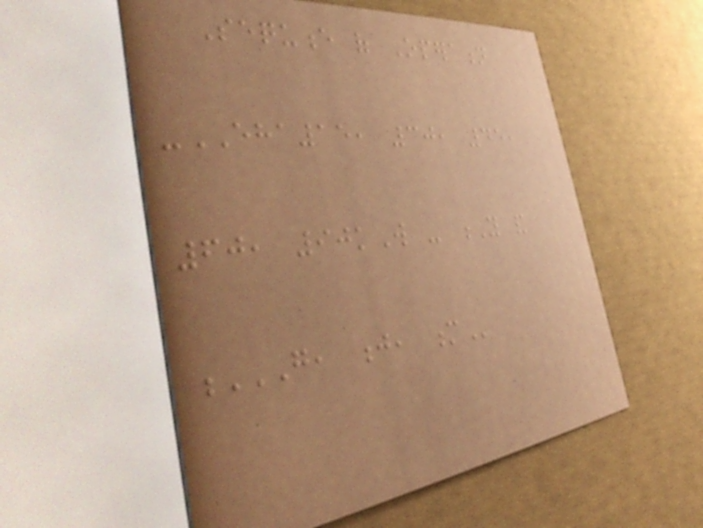Sequence of Operation
-EHA15, 30, 45,
60, 90kW - Y and
G, J, M
